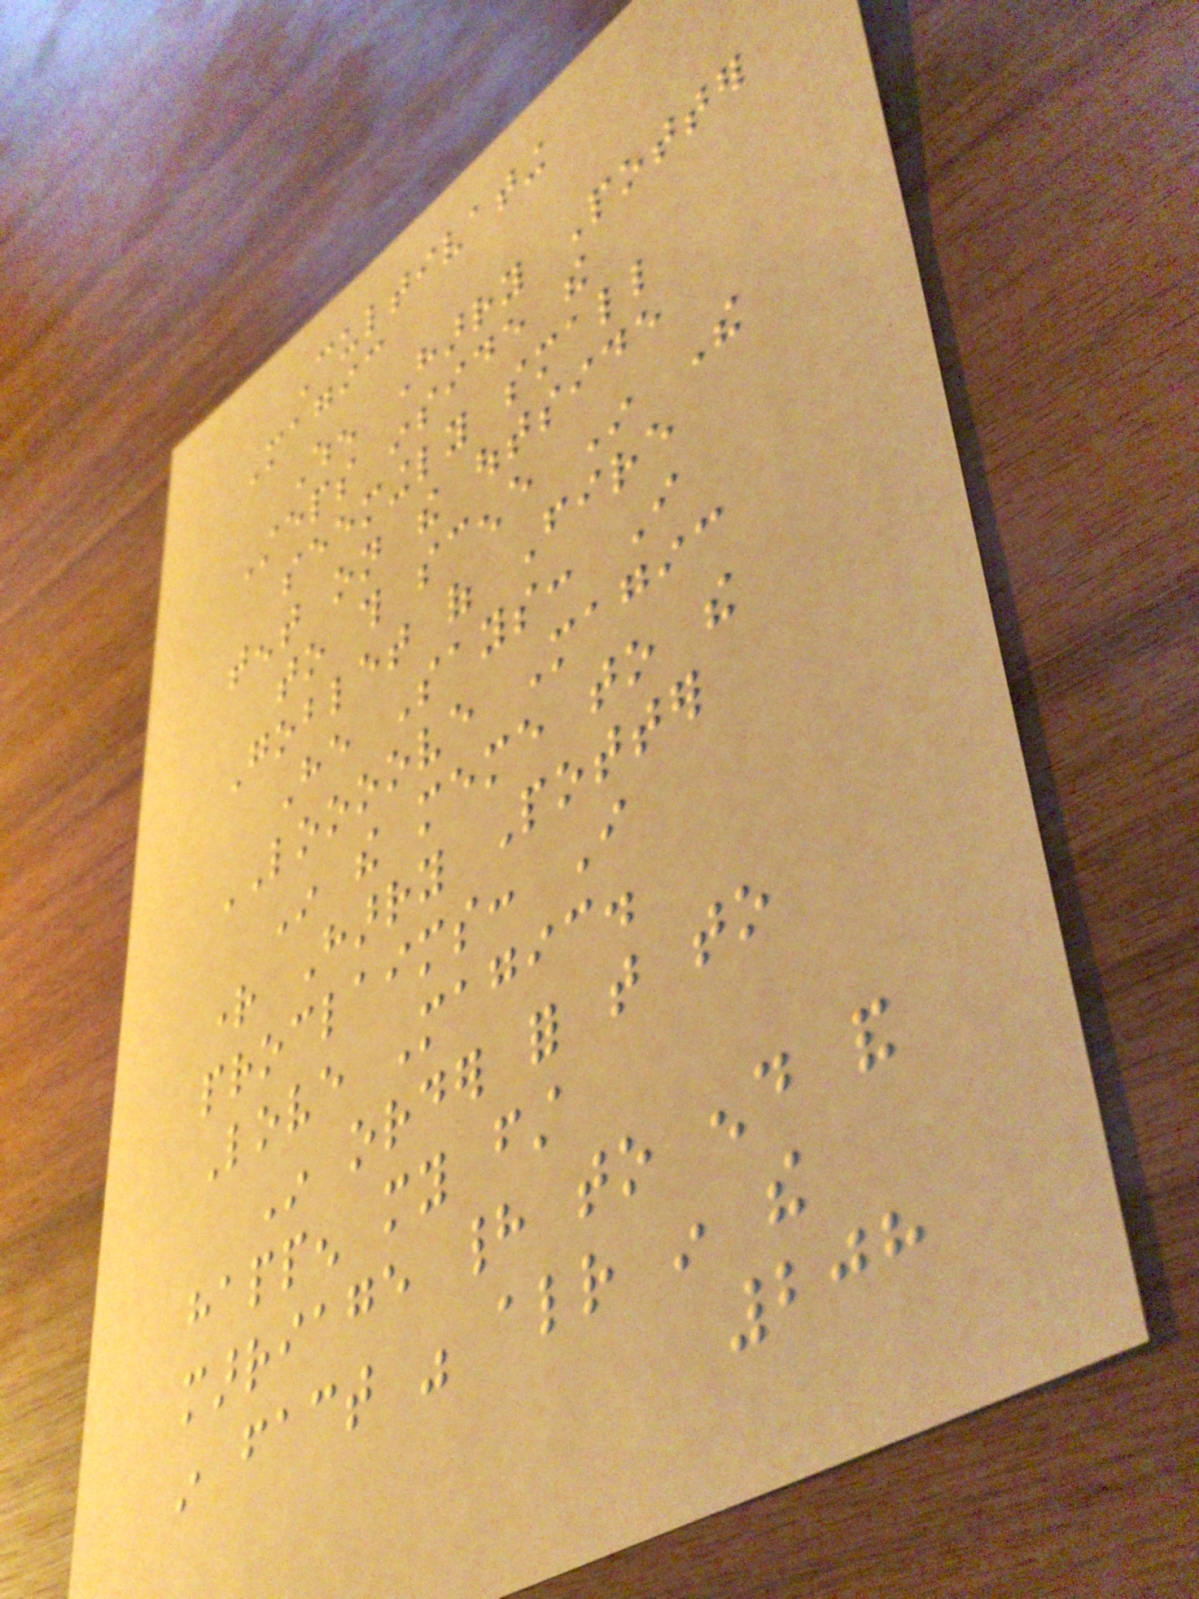Cultivating
Magic
When Harry Potter
Steps inside the
seemingly small
tent on the outside
to this scene In The
Goblet of Fire
He Says: I
LOOOOVE Magic
In the meme to the
right Harry Potter
proclaims: I
Love Magic.
In order for that to
happen my first
marriage had to end and
in fact was already in the
208
